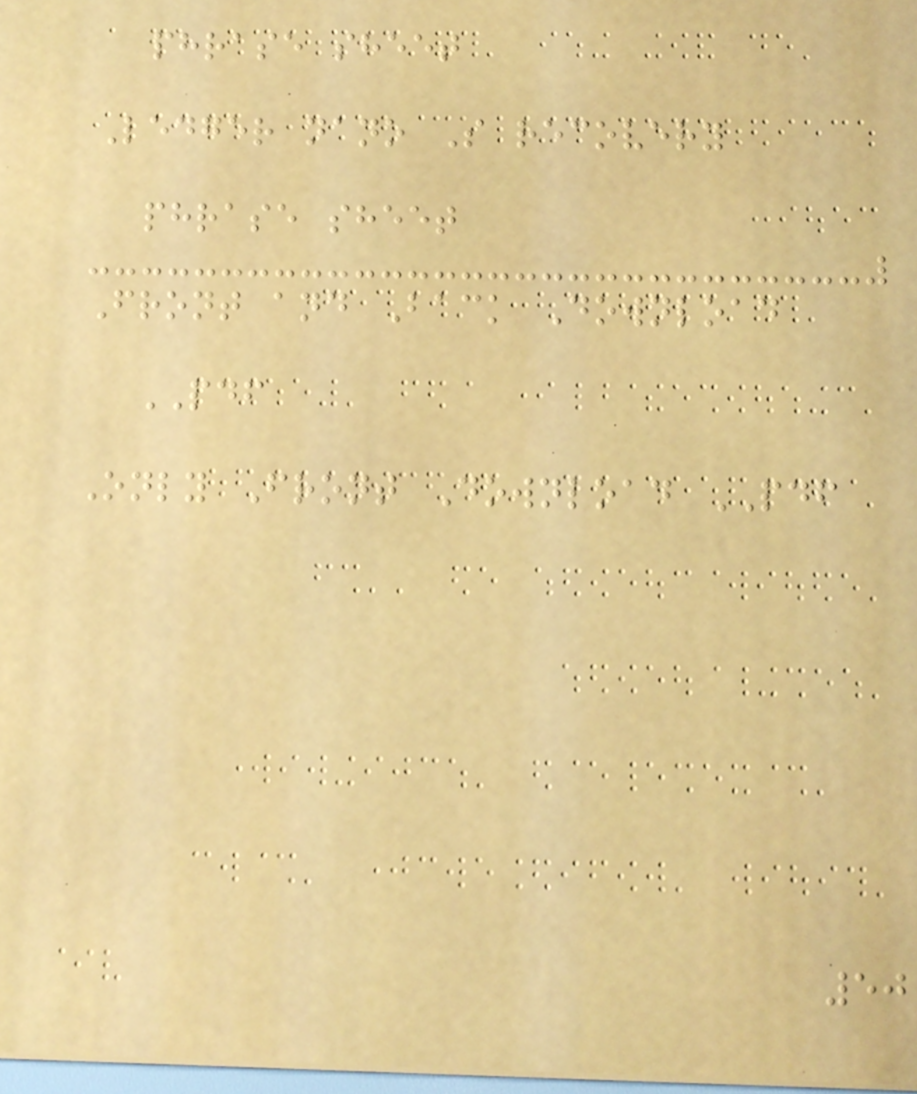phrase sheet
Ledger nano S recovery
phrase sheet
Front and Back Download
PDF
Only Front Download PDF
50
